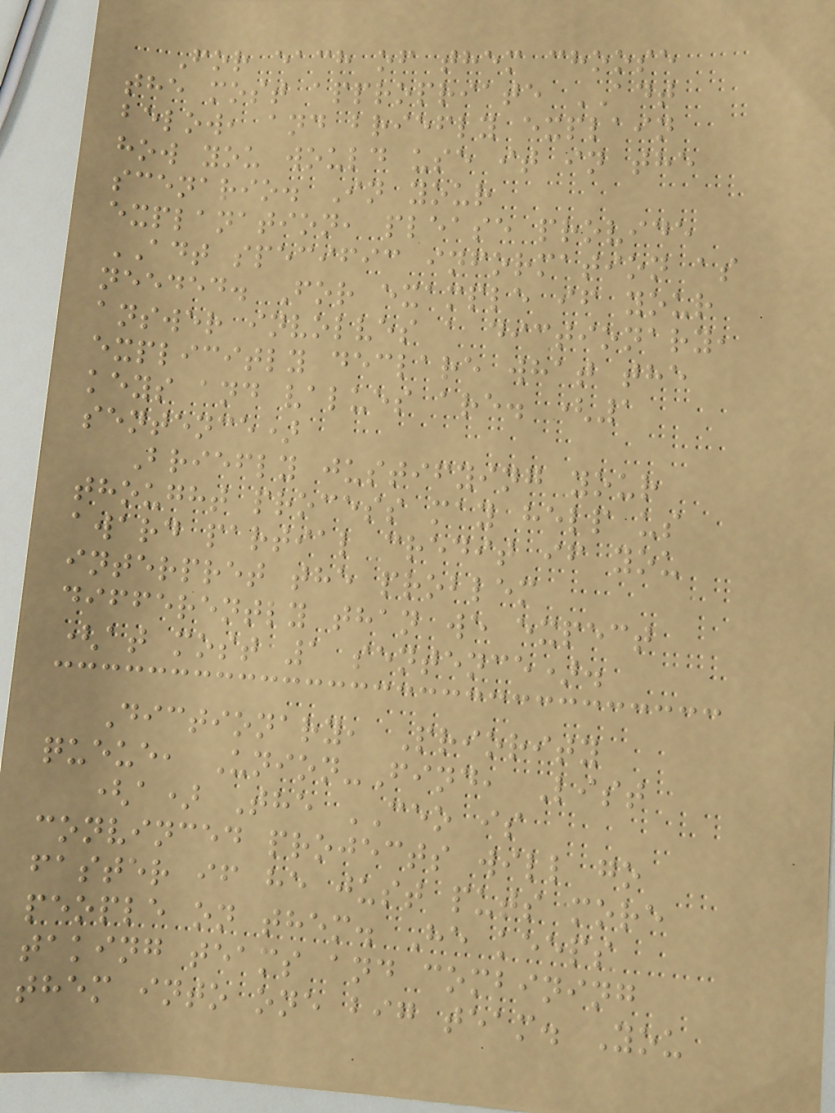For each of them choose
the most appropriate ADT
below, and briefly explain
how you would use it in the
scenario. In your
explanation, please provide
ADT specific information as
needed. For example if your
answer involves a dictionary,
explicitly declare what the
keys and values are. (1
sentence)
Briefly justifying your
thought process may help us
award partial credit if you
interpret the problem
differently than we expect
(at most 1 sentence).
Dictionary, Priority
queue, Union-Find, List
(a) The CEO is
convinced projects will go
faster if he just puts more
people on them. He keeps
taking teams and combining
them into one big team. You
